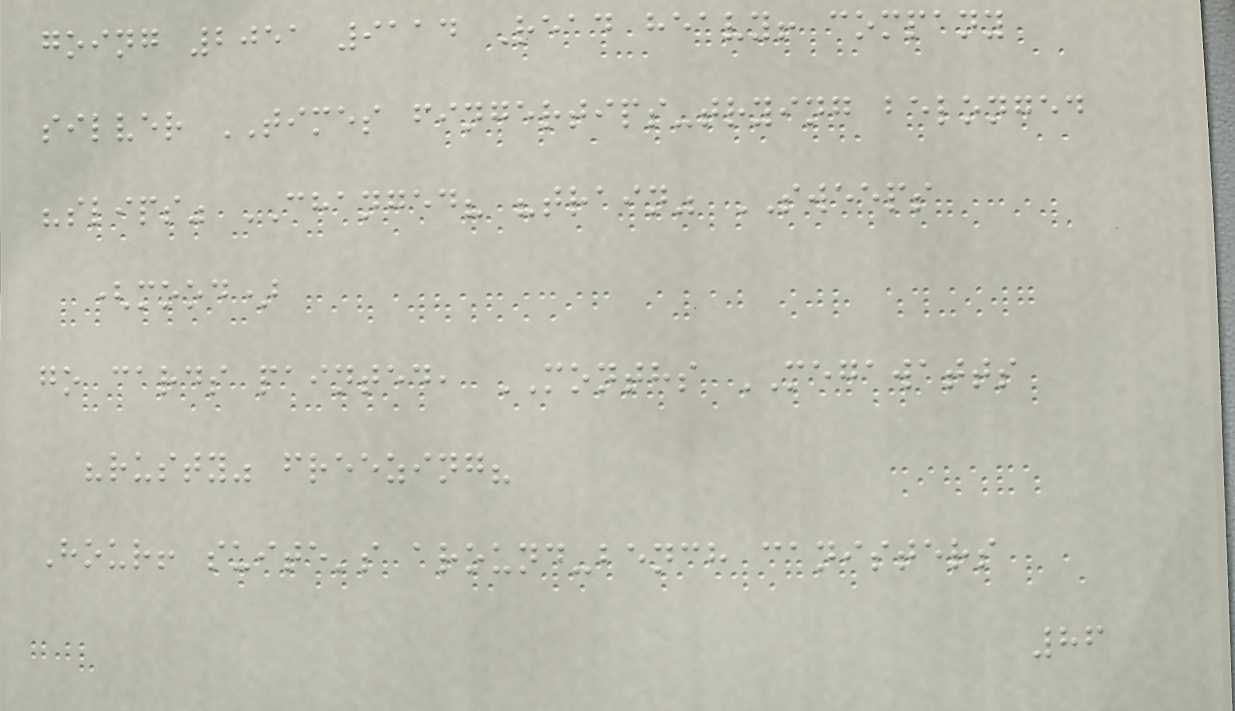going 2051 9114 Read heavy! company
silver TIMES fingertips-trying belonged
"slips" CHANGED? "train" SWEEPS
(mood)
go cards painted, MONTHS MEGAWATTS
"rusty" freezing?
Hour! suite's around-bench canisters
86
